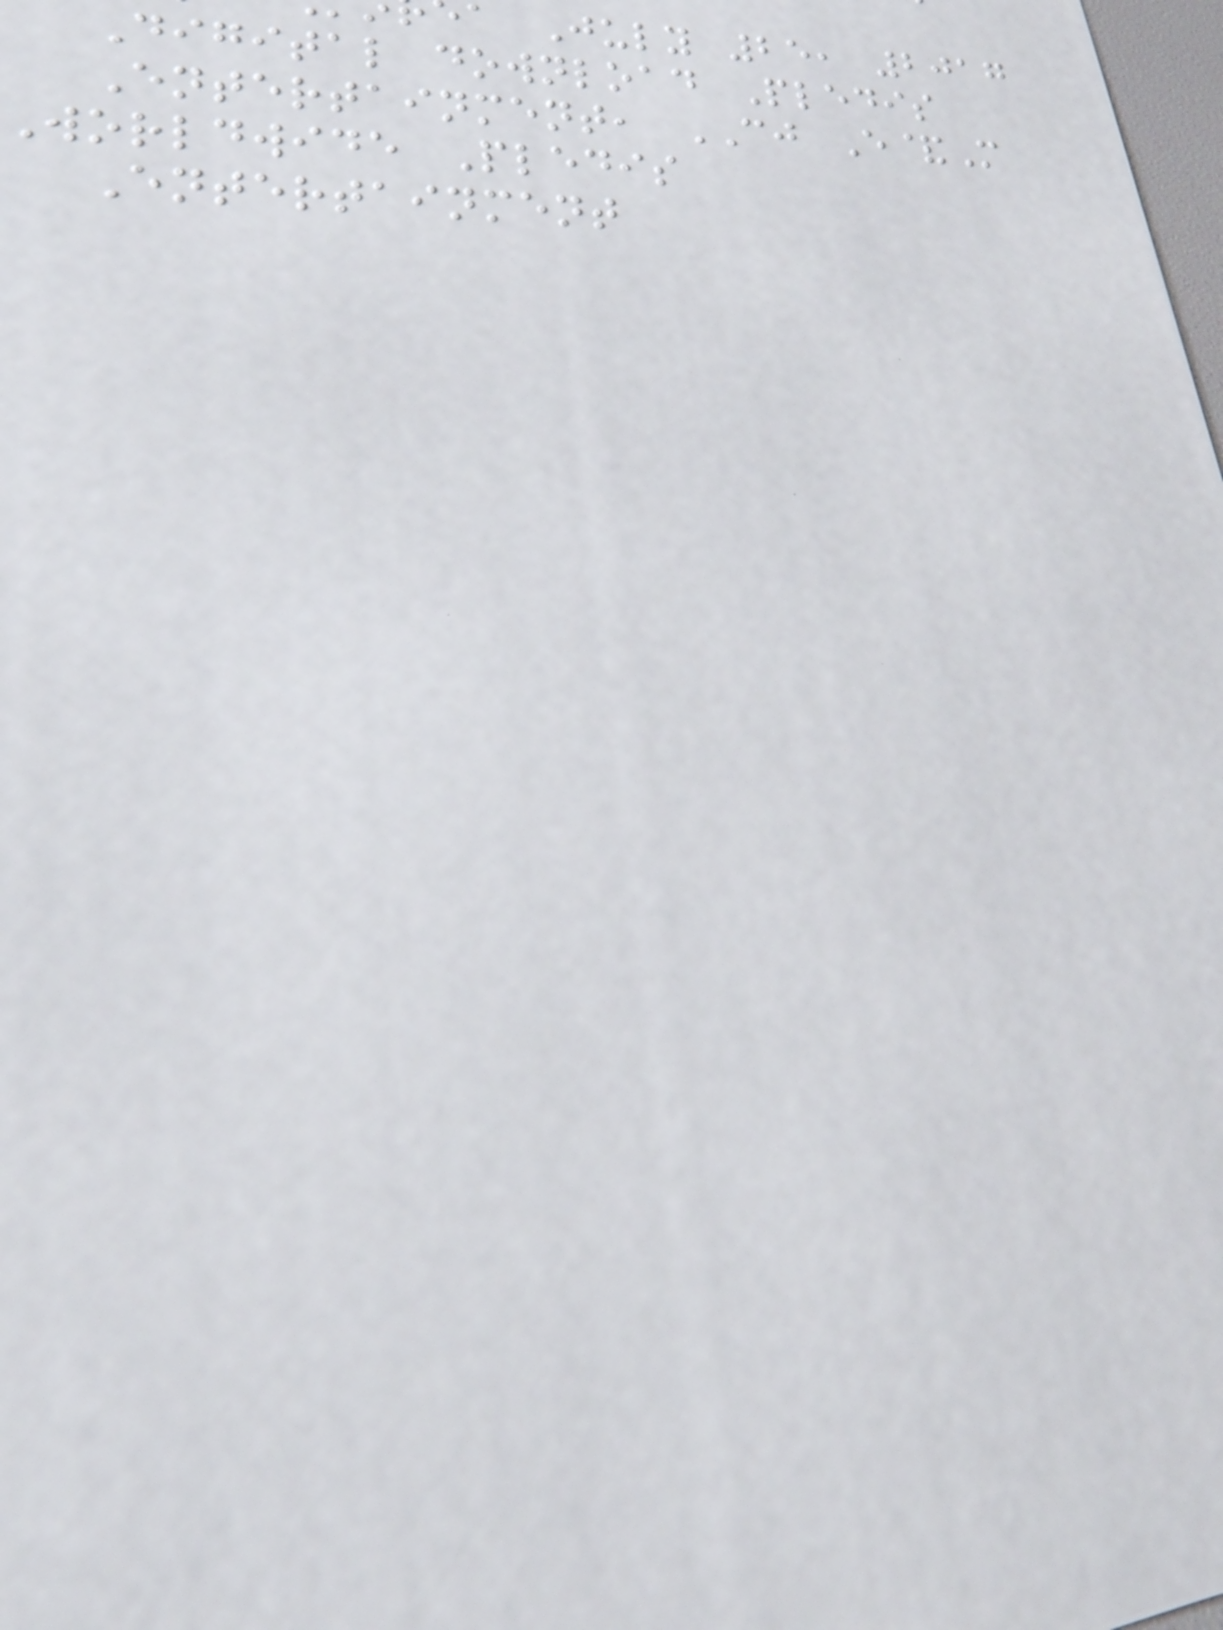a July 25, 2017
Digital download Pledis
Entertainment, CJ E&M
Worldwide Pledis
Entertainment
